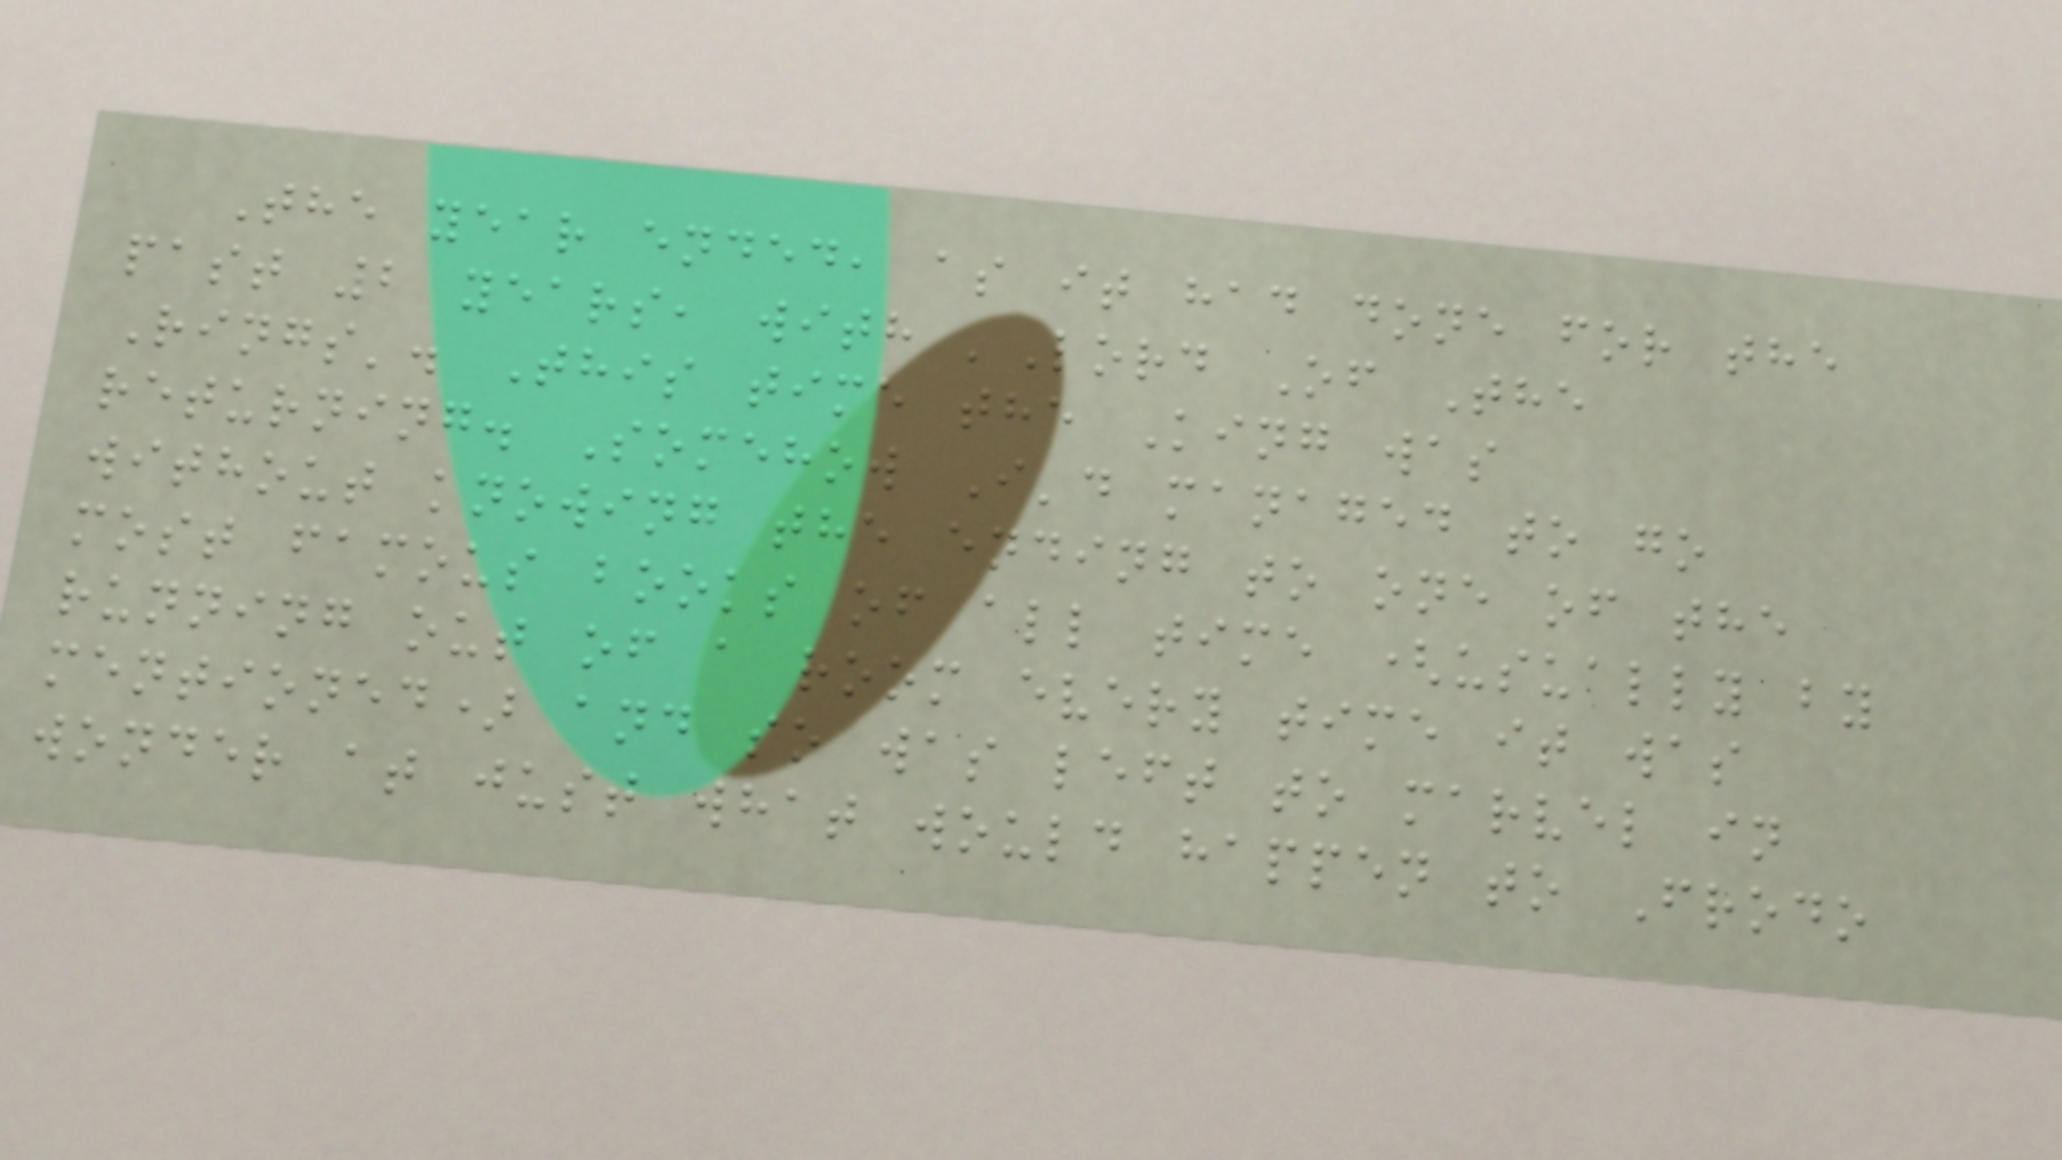The year ended, as it had done for the
past 2 years, with 'Lord Of The
Rings'. This time the King was
returning. Somehow I'd managed to go
without knowing the ending to one of the
most famous books of all time (usually by
running out of a room every time it was
mentioned) and so was left to marvel in
wonder at just what would happen to Frodo
